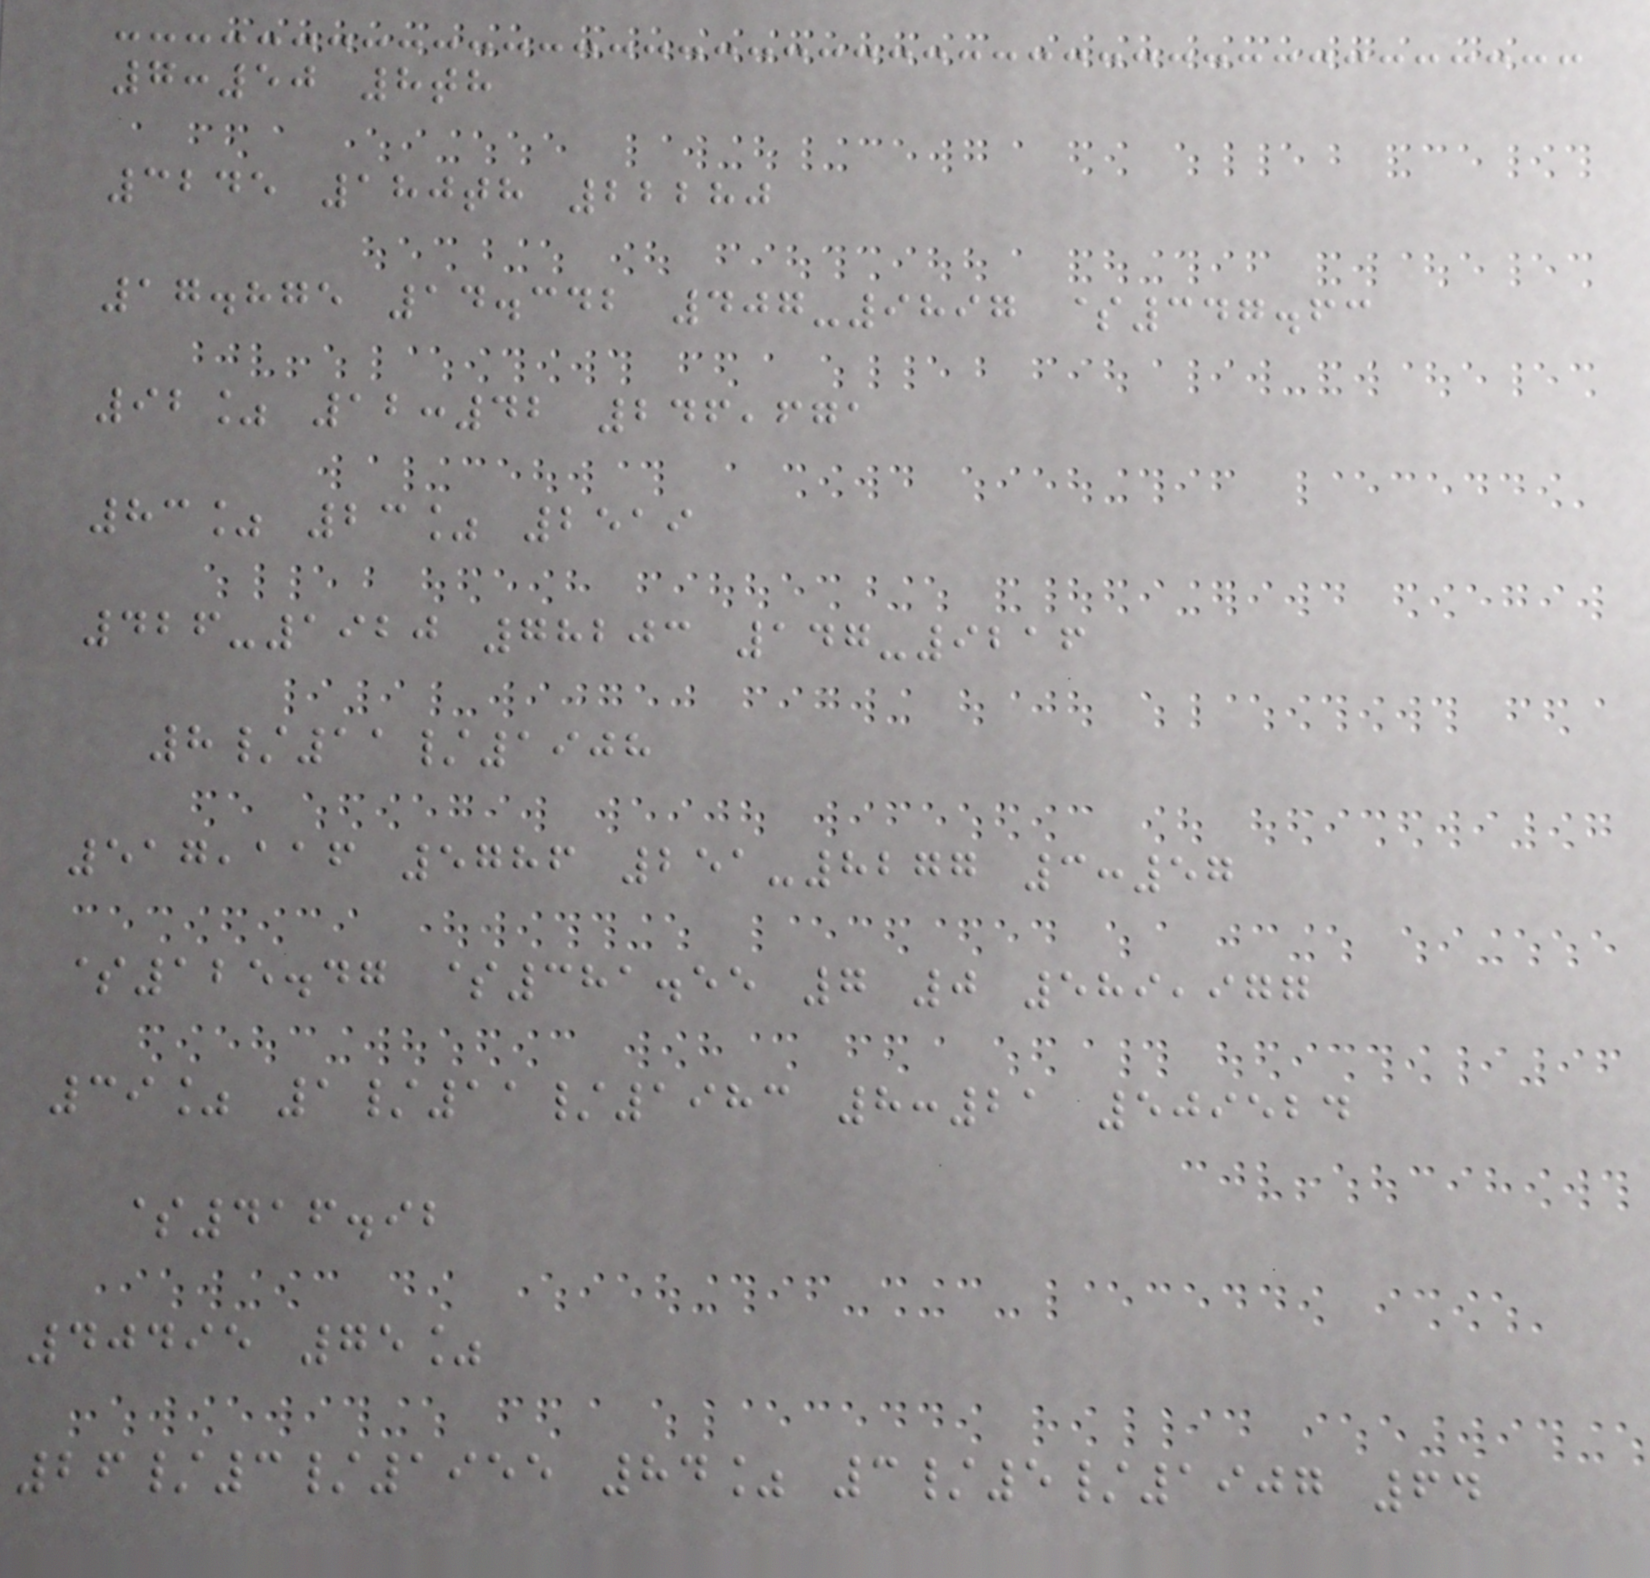7:50 8th
3245 180th 22280
17.875 14.342 407-9897 $347.63
92% 12:42 246,671
83% 23% 2519
426-1920 78203 147-9216
8/11/1908
517,116 5786 251-8277 3:57
$125.47 $381.55 7 0 589,977
39% 1/11/1983 8:21 509524
$416.92
40495 75%
26/3/1955 84% 3/5/1907 64
